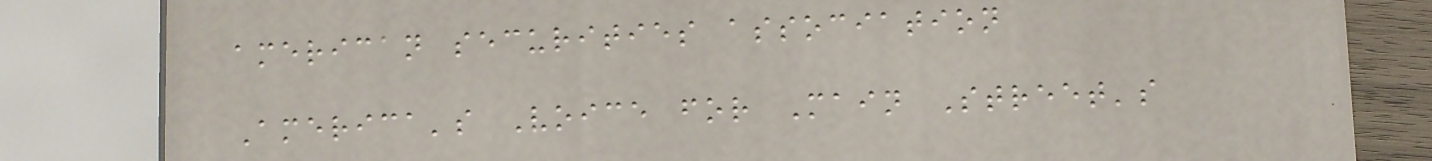american securities association
America's Voice for Main Street's
